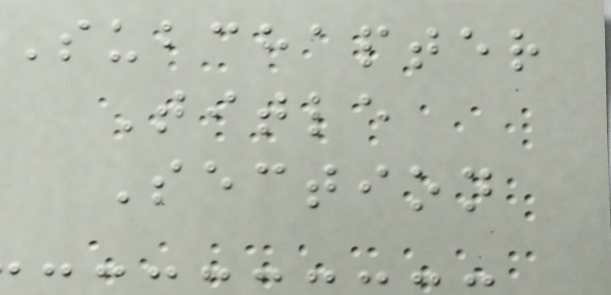Subchapter
Title
Section
